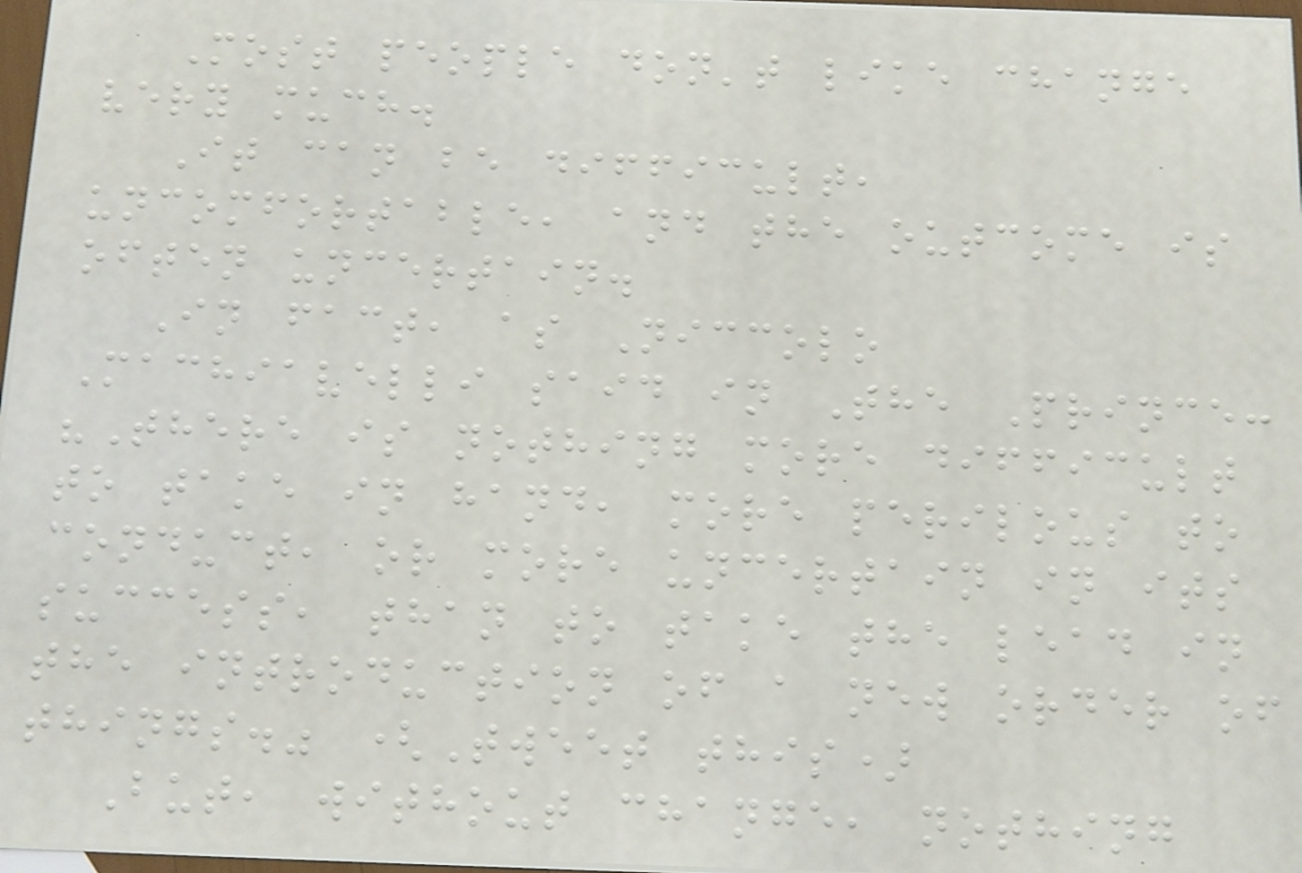Most people don't like change
very much.
It can be difficult,
uncomfortable, and the outcome is
often uncertain.
In fact, as Niccolo
Machiavelli said in The Prince:
"There is nothing more difficult
to take in hand, more perilous to
conduct, or more uncertain in its
success, than to take the lead in
the introduction of a new order of
things." (Tweet this)
But, without change, nothing
